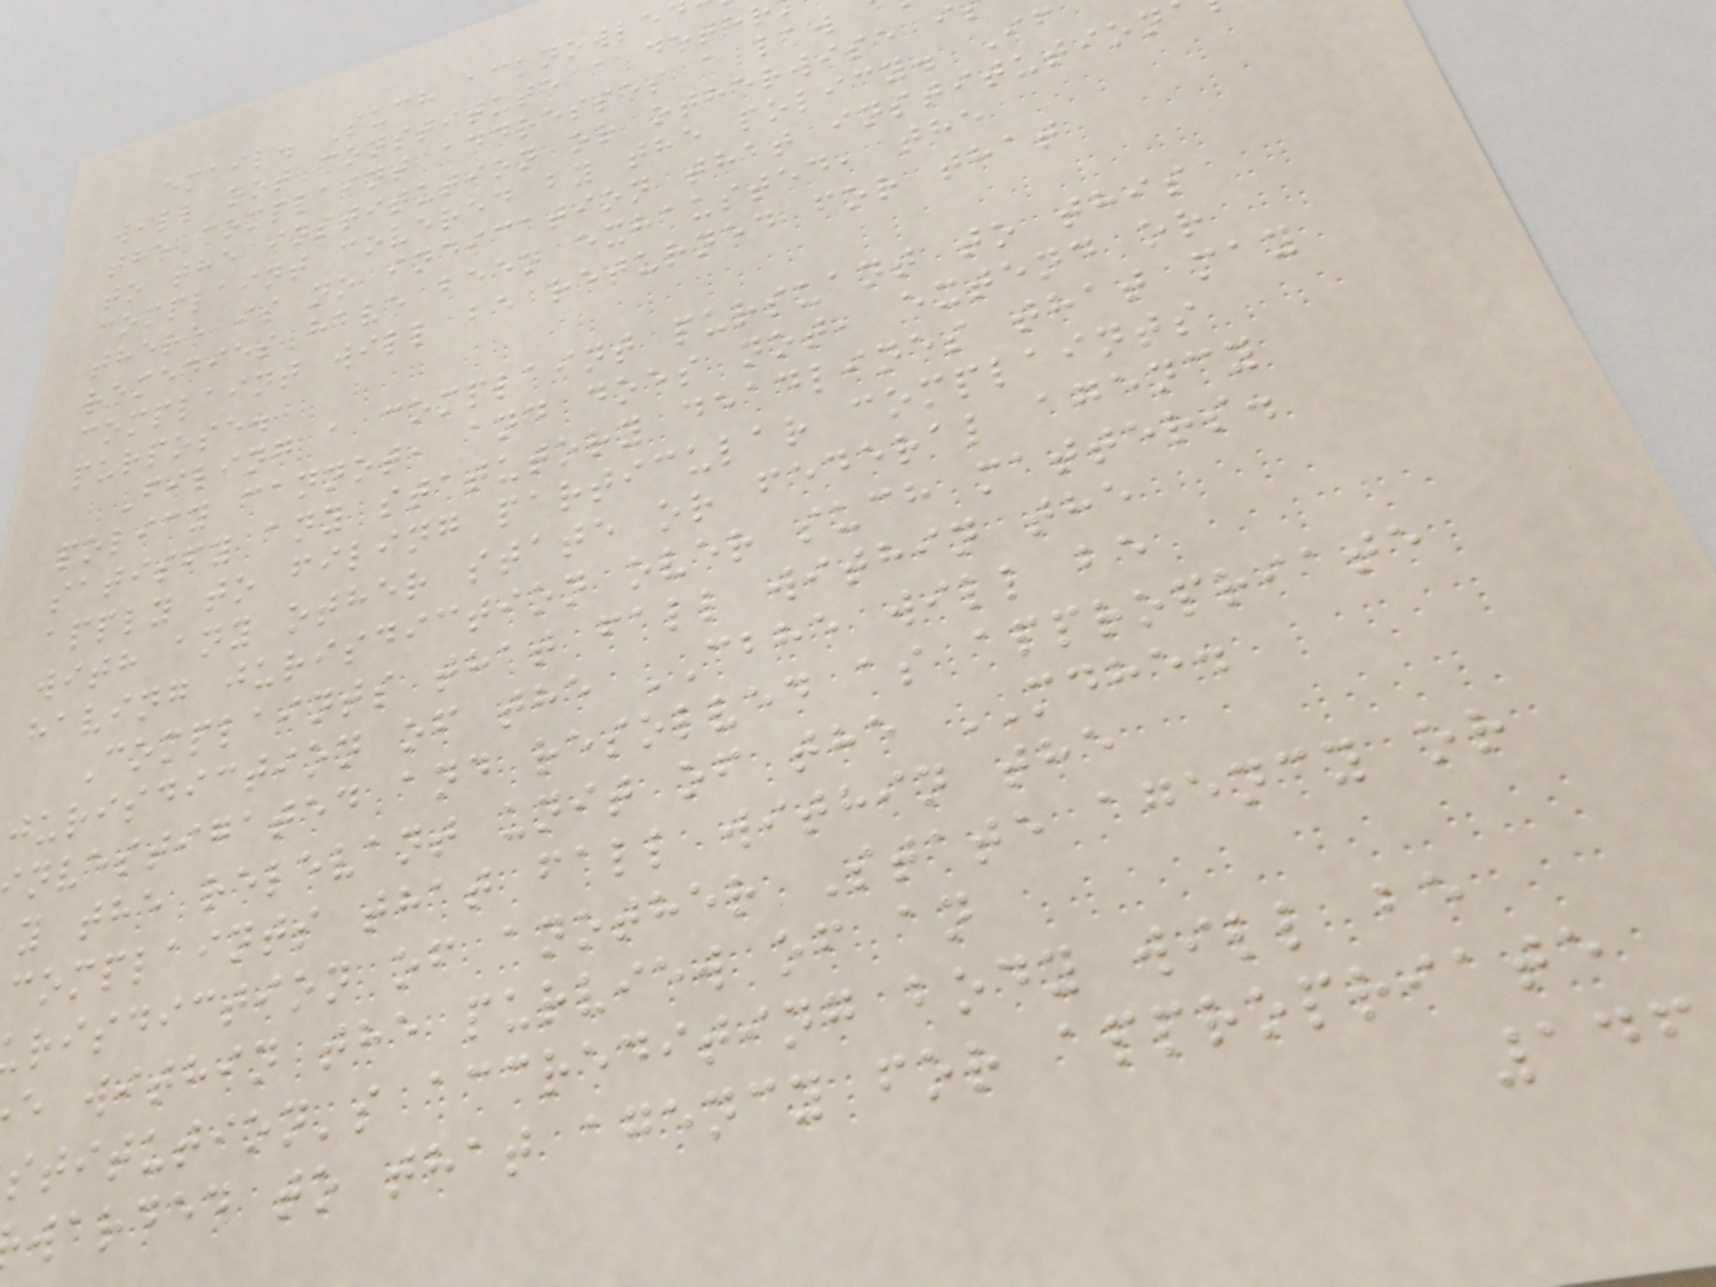email. Such acknowle
will not constitute a dete
the complaint addresses a law
to the institution or otherwise i
complaint covered by the policy. If
there is no indication that institution
remedies have been exhausted, the
complaint will be returned for that
purpose.
Filing a complaint pursuant to this
policy cannot, and does not, extend or
satisfy any statutory deadlines that may
apply to filing particular complaints
with any other state or federal agency
having jurisdiction over such matters.
Complaints that fall within the
jurisdiction of the CBHE will be
nvestigated and resolved as appropriate
y the relevant unit of the MDHE.
complaints that fall within the
risdiction of another State agency or
e within the purview of an
stitution's accrediting body will be
warded to that agency for appropriate
146
